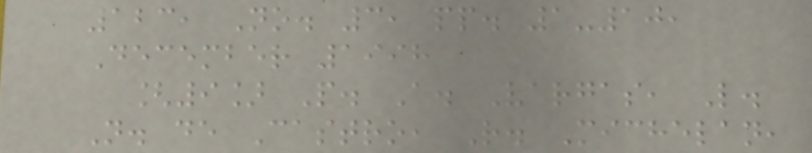123, No. 3, pp. 1-10,
December 1998
[9] P. A. Vargas, L.
N. de Castro, R. Michelan,
